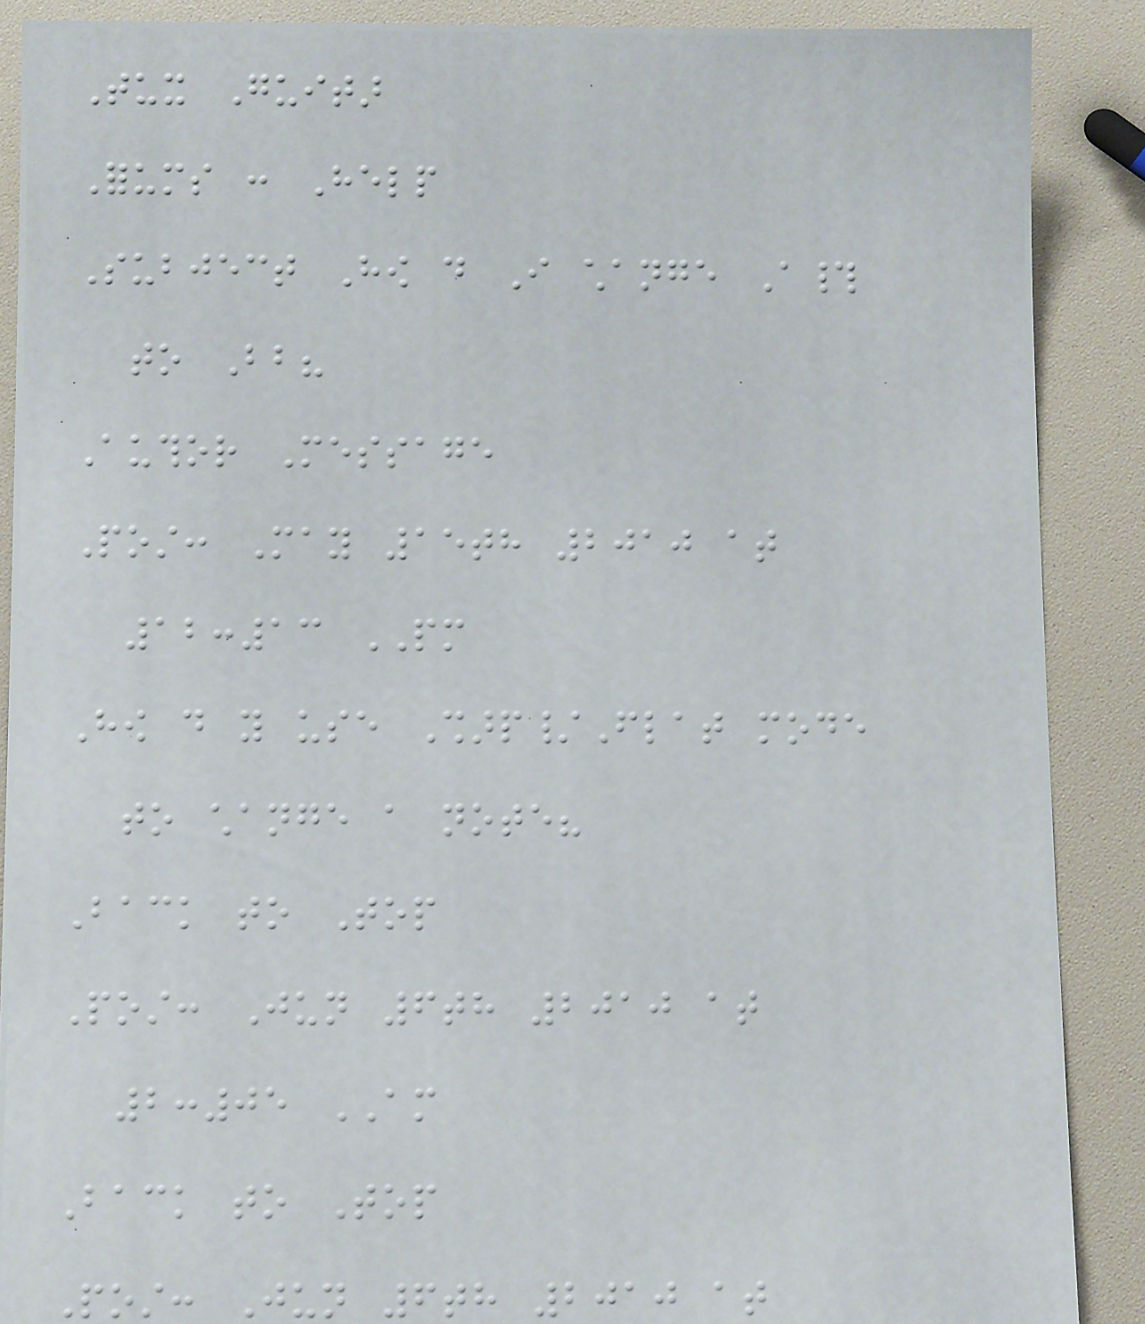Tux Guitar
Forums : Help
Subject How do I change A#
to Bb?
Author Message
Post: May 15th 2010 at
12:13 PM
How do you use Sharp/Flat mode
to change a note?
Back to Top
Post: Jun 6th 2010 at
2:05 AM
Back to Top
Post: Jun 6th 2010 at
